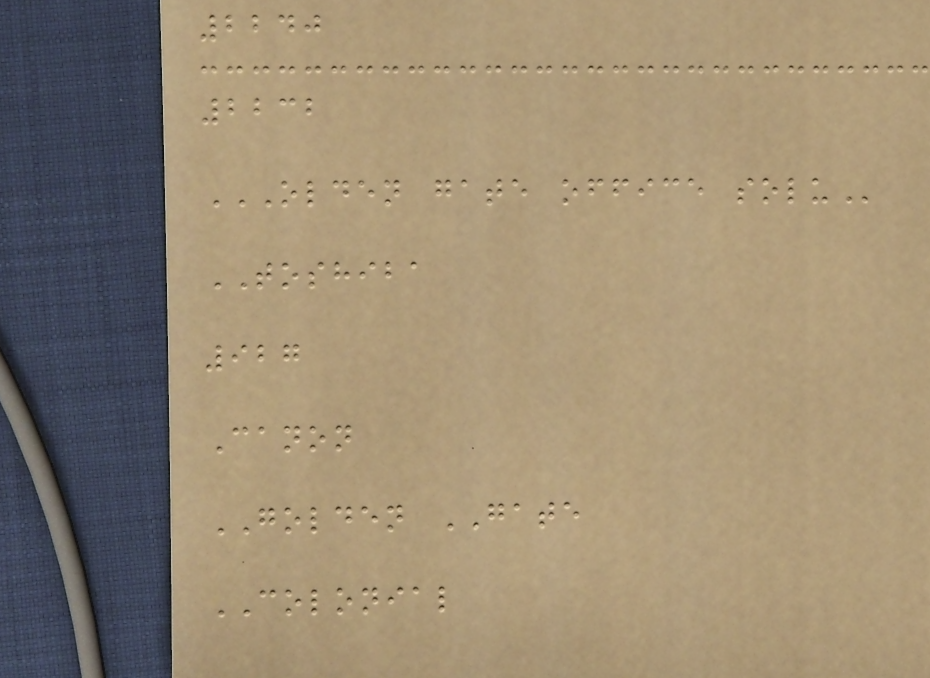2240
2232
OLDEN GATE OFFICE SOLU
TOSHIBA
927
Canon
GOLDEN GATE
COLONIAL
